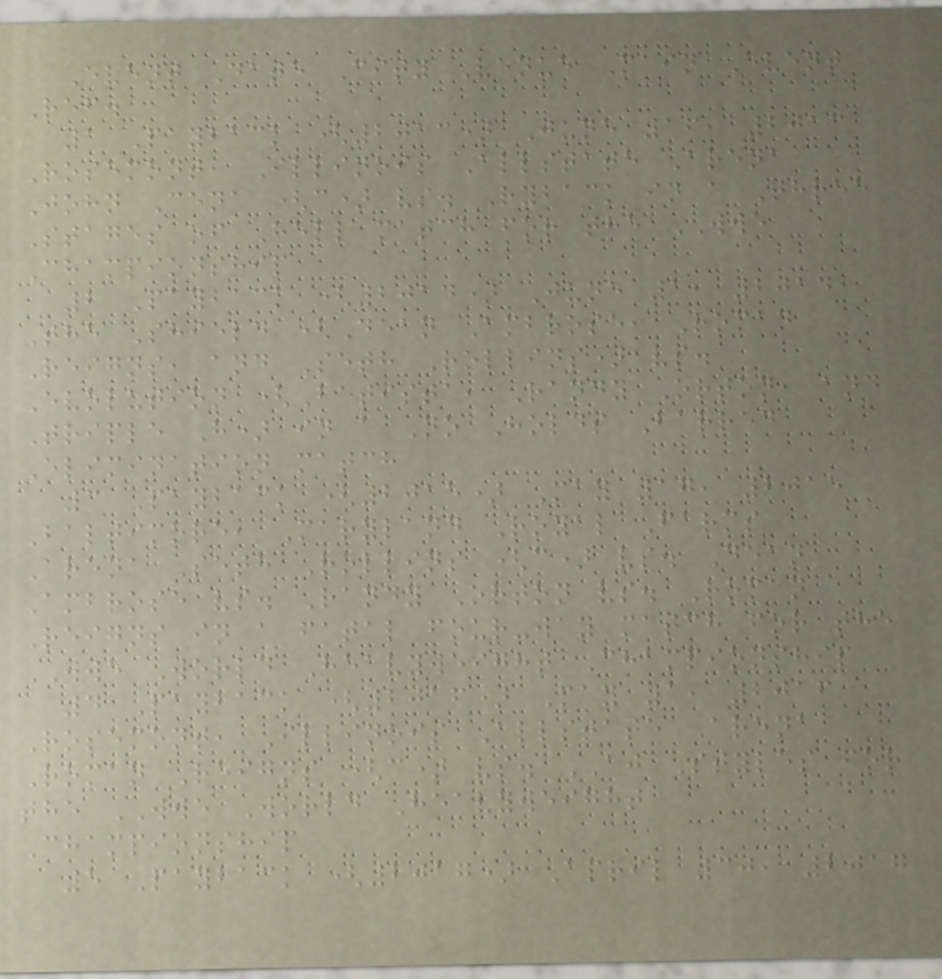Event Date City Venue Main Event
Ref.
1 Payback (2013) June 16, 2013
Rosemont, Illinois Allstate Arena
John Cena (c) vs. Ryback in a Three
Stages of Hell match for the WWE
Championship
2 Payback (2014) June 1, 2014
The Shield (Dean Ambrose, Roman
Reigns, and Seth Rollins) vs.
Evolution (Batista, Randy Orton, and
Triple H) in a No Holds Barred
Elimination match
3 Payback (2015) May 17, 2015
Baltimore, Maryland Royal Farms
Arena Seth Rollins (c) vs. Dean
Ambrose vs. Randy Orton vs. Roman
Reigns in a fatal four-way match for the
WWE World Heavyweight Championship
4 Payback (2016) May 1, 2016
Rosemont, Illinois Allstate Arena
Roman Reigns (c) vs. AJ Styles for
the WWE World Heavyweight
Championship
5 Payback (2017) April 30, 2017
